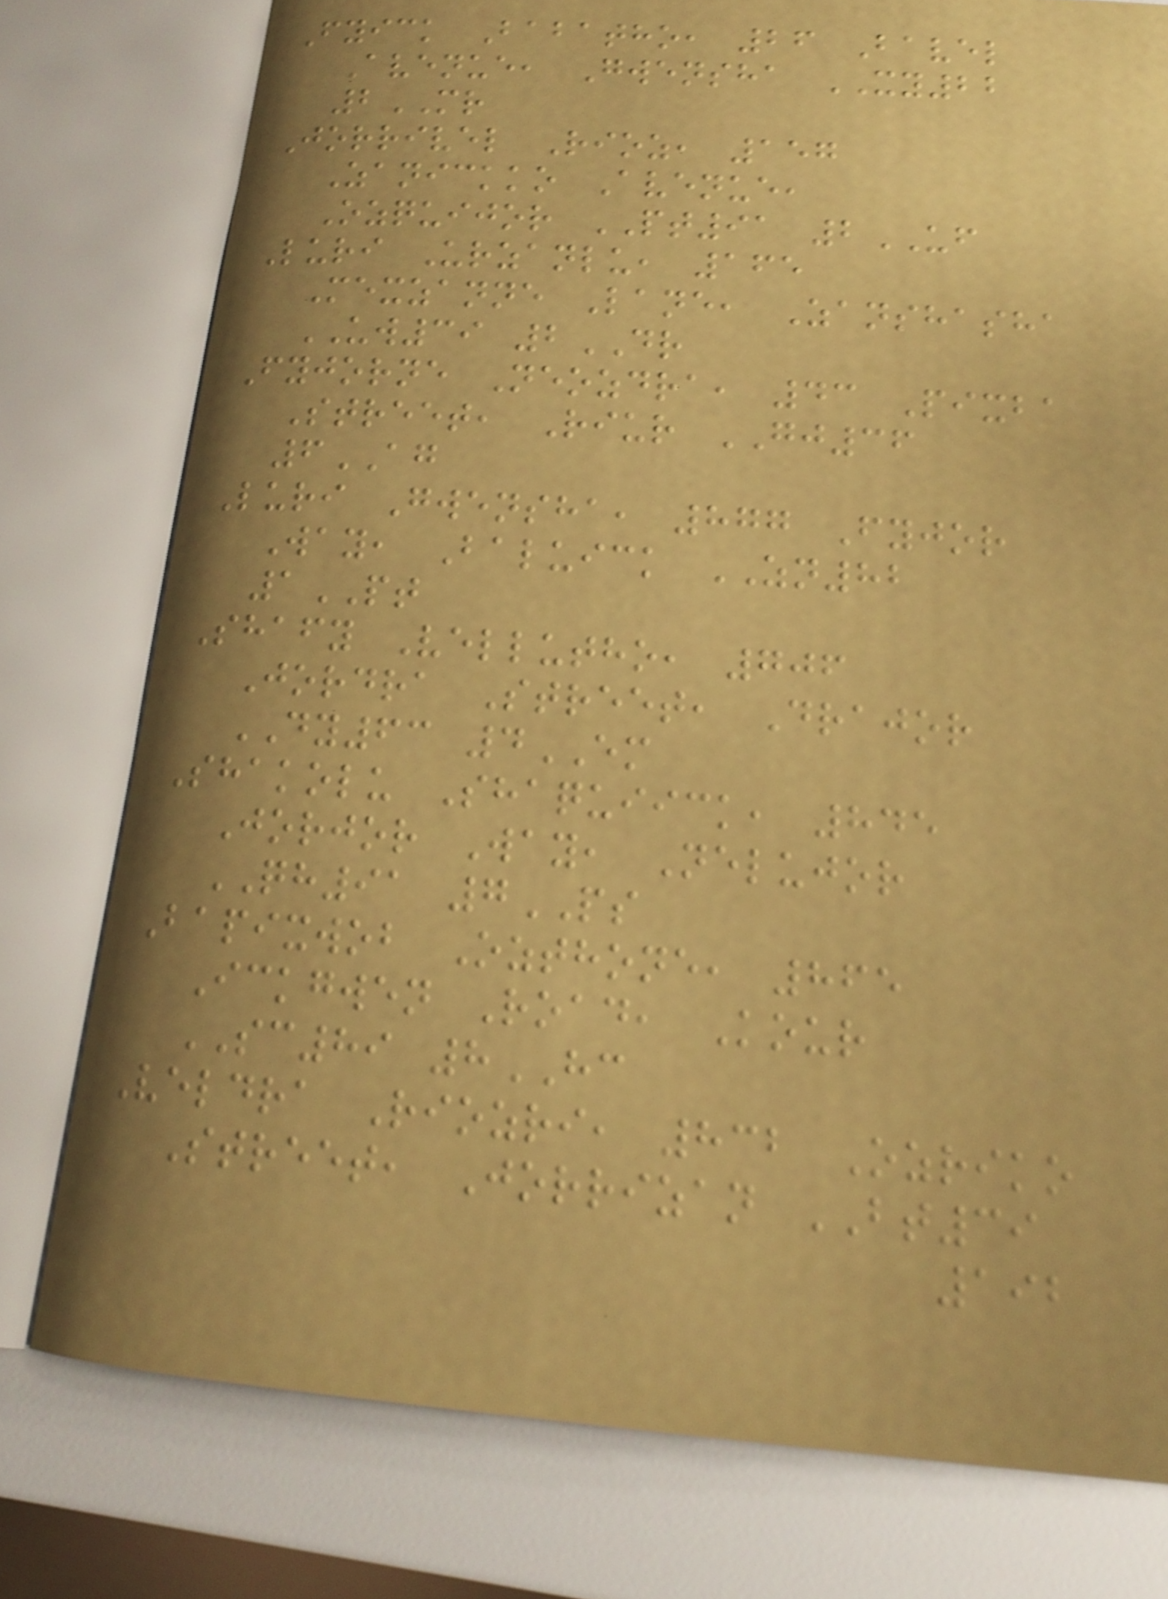Fyick Babatho, 26 Bavel
Avenue, Gwensha XY22
2MR
Jorrivel Rioz, 157
Zanickko Avenue,
Ozquijor PT91 2UF
Luri Urzanlu, 165
Mexzanne Lane, Zanshasha
UW39 2DR
Fyjorne Neozdra, 43 Pixba
Street, Riur GJ36
6AG
Luri Gwensha, 877 Fyjor
Way, Baluick ZN82
1PT
Shafy Vellutho, 706
Jordra Street, Drajor
DY63 4EM
Shakolu Shaquiick, 845
Jorjor Way, Nelujor
QH91 7PS
Bapixwob Ozthone, 865
Ickgwen Road, Kour
SC89 8HC
Veldra Riozri, 832 Ozriko
Street, Jorrizan BT39
192
